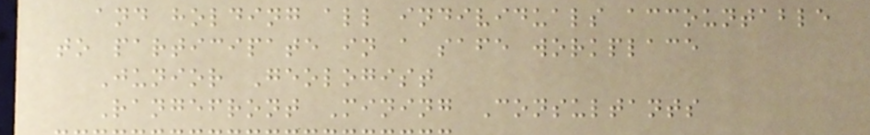and holding all individuals accountable
to participate in a safe workplace
Junior Geologist
Rangefront Mining Consultants
